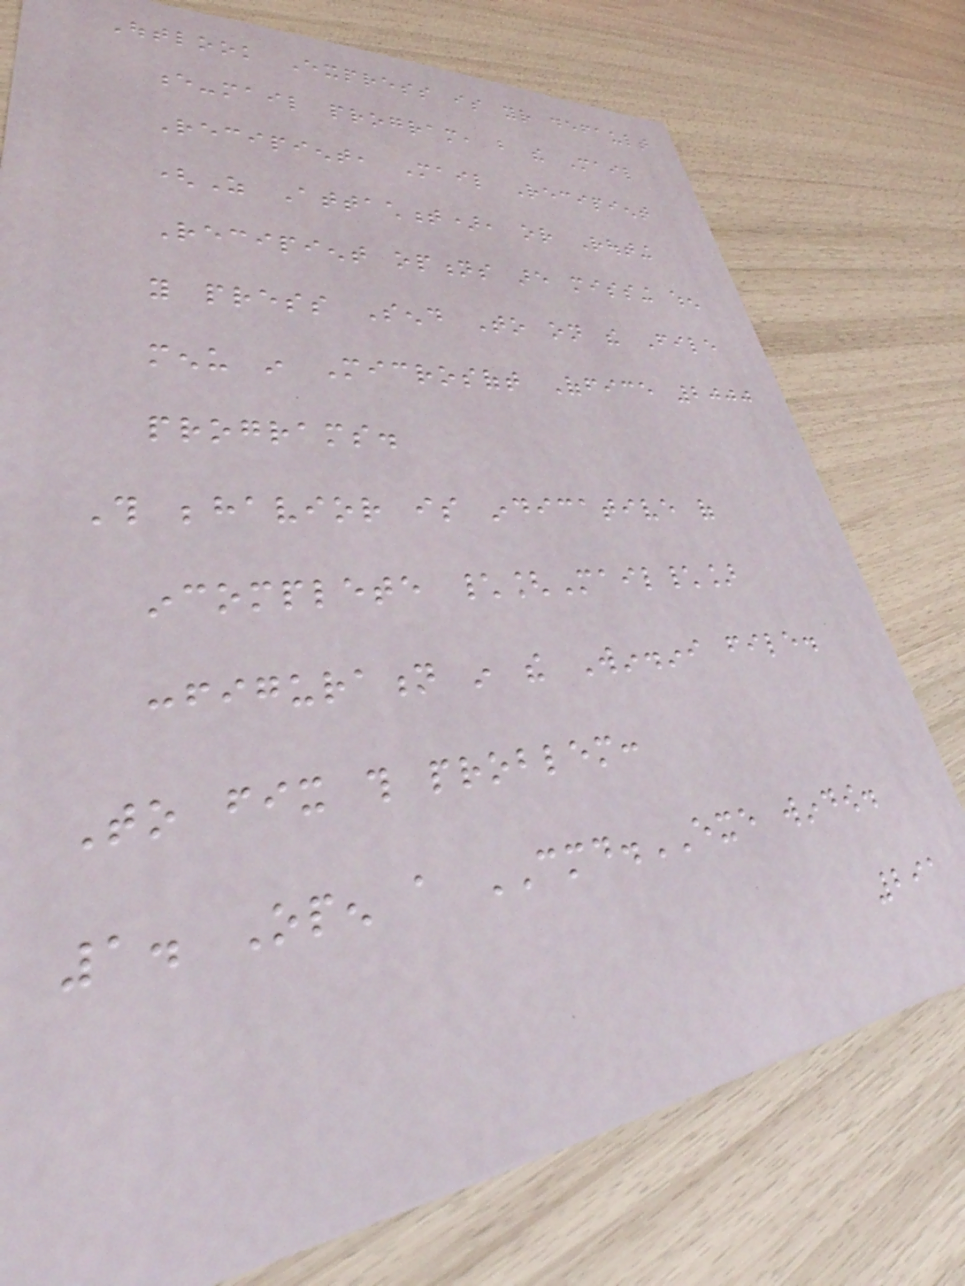Outlook Express is your default
e-mail program, but the Mail
Recipient, Mail Recipient
(As Attachment), or Routing
Recipient options are missing when
you press Send To on the File
menu in Microsoft Office 2000
programs.
This behavior is indicative of
incomplete \[Mail\]
configuration in the Win.ini file.
To fix this problem:
1. Open a CMD.EXE window.
291
